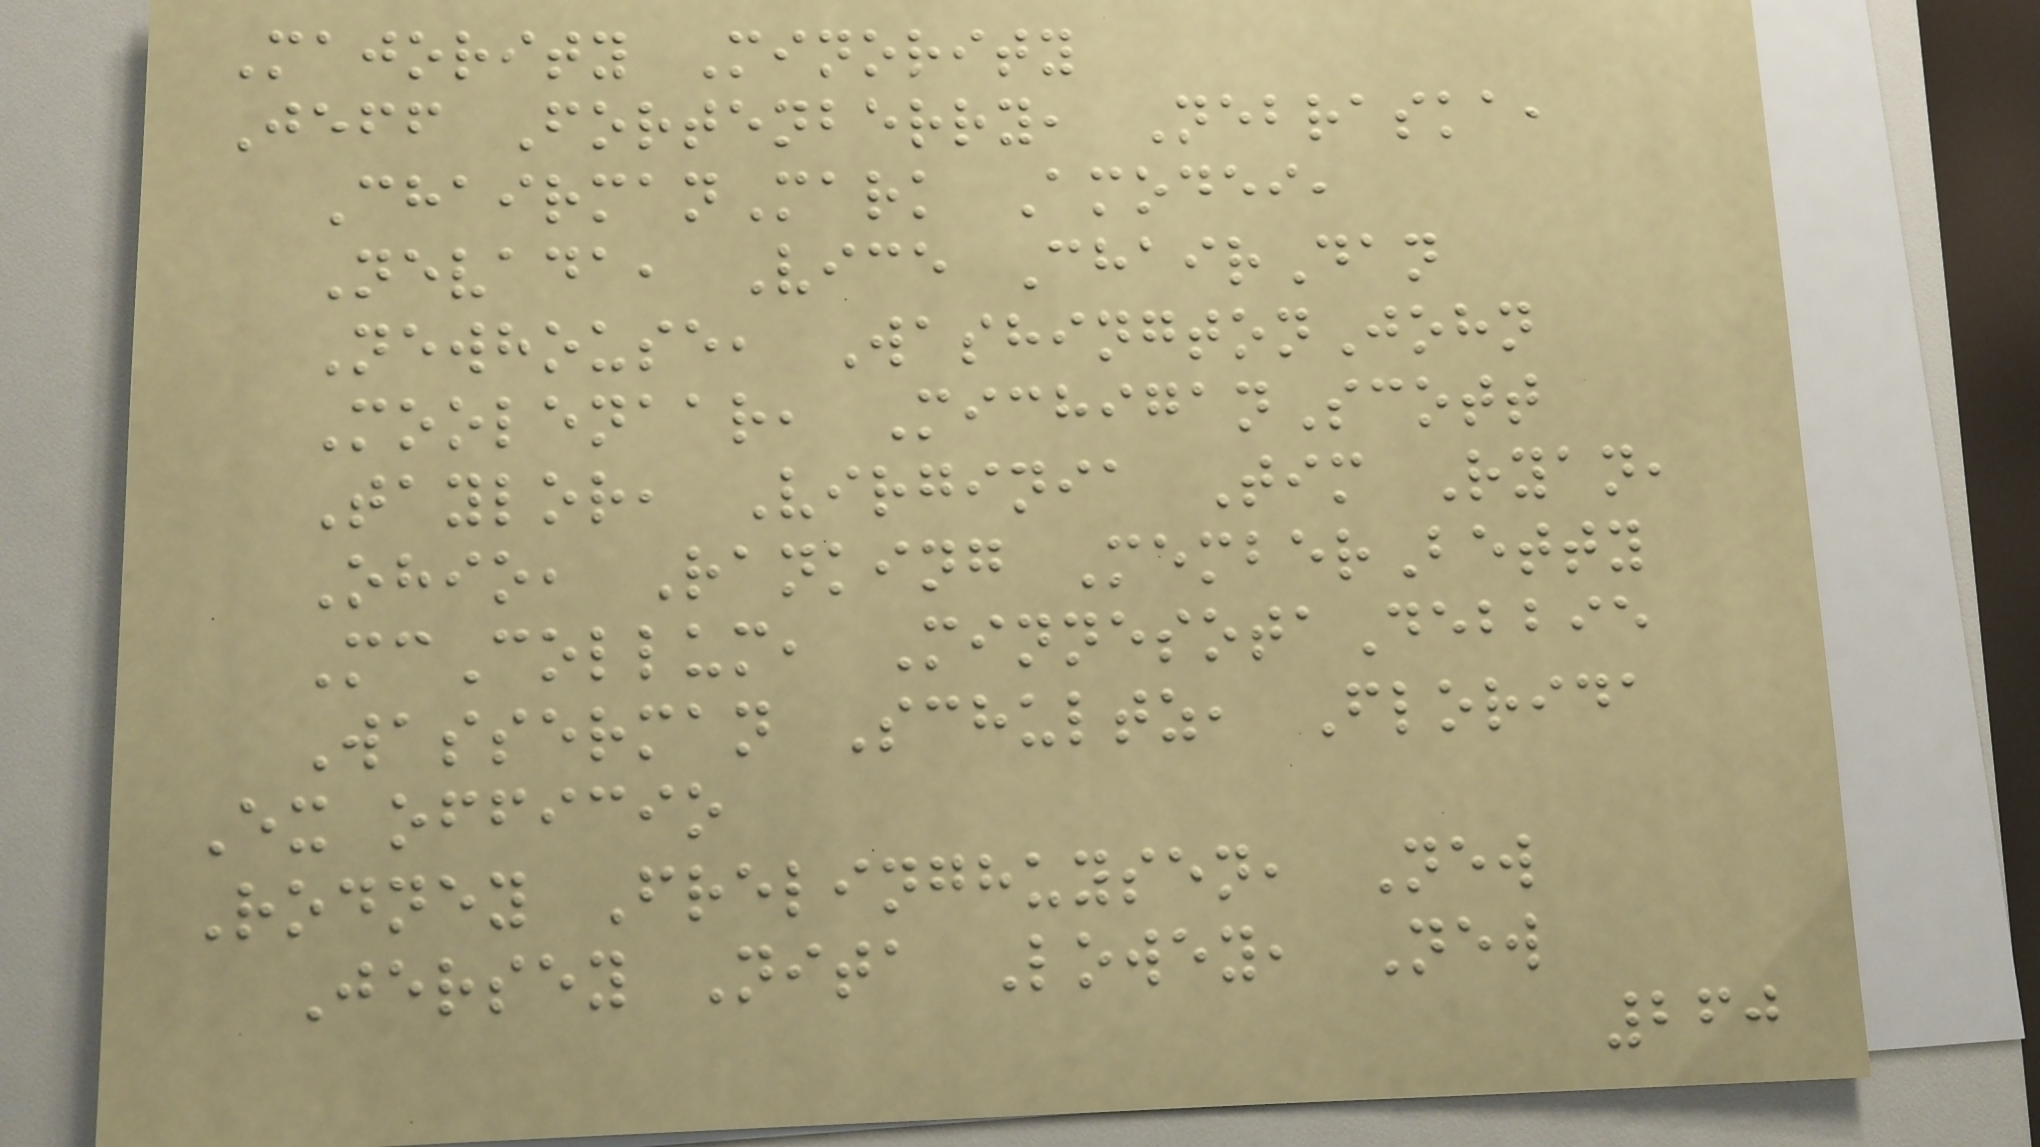Majority Minority
Jeff Fortenberry, Nebraska,
ChairmanMark Amodei,
Nevada, Vice ChairDan
Newhouse, WashingtonJohn
Moolenaar, MichiganScott
Taylor, Virginia Tim Ryan,
Ohio, Ranking MemberBetty
McCollum, MinnesotaDebbie
Wasserman Schultz, Florida
Ex officio
Rodney Frelinghuysen, New
Jersey Nita Lowey, New
260
